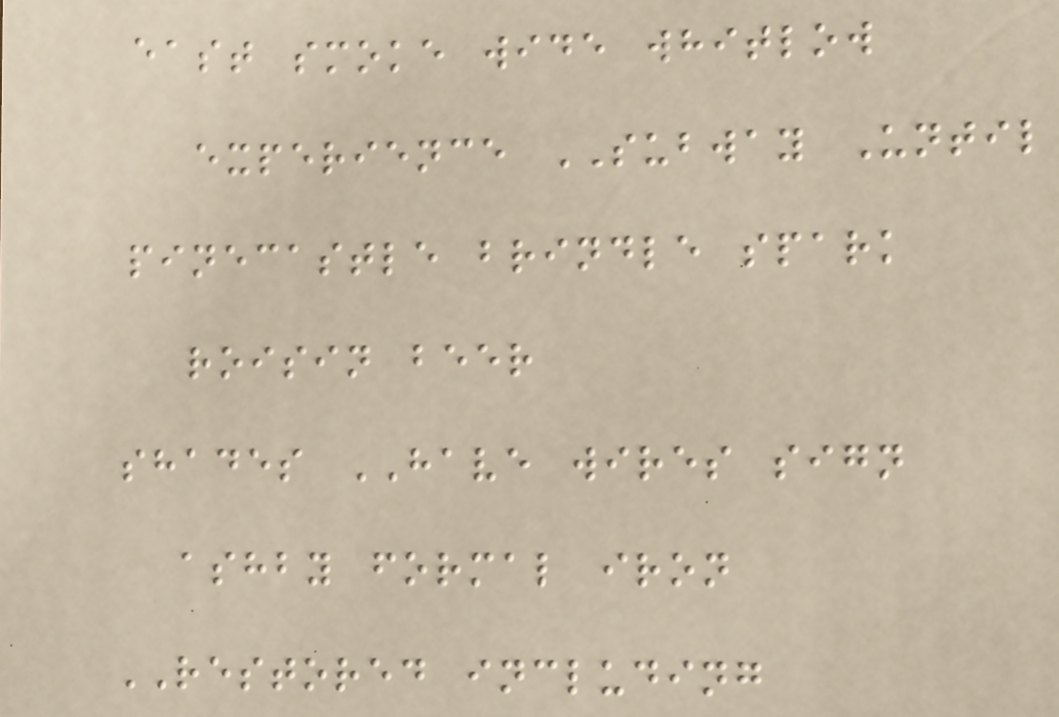east smoke wide whitlow
experience SUBWAY Until
pinecastle brindle spark
roisin beer
shades HAVE wires sign
ashby formal iron
RESTORED including
